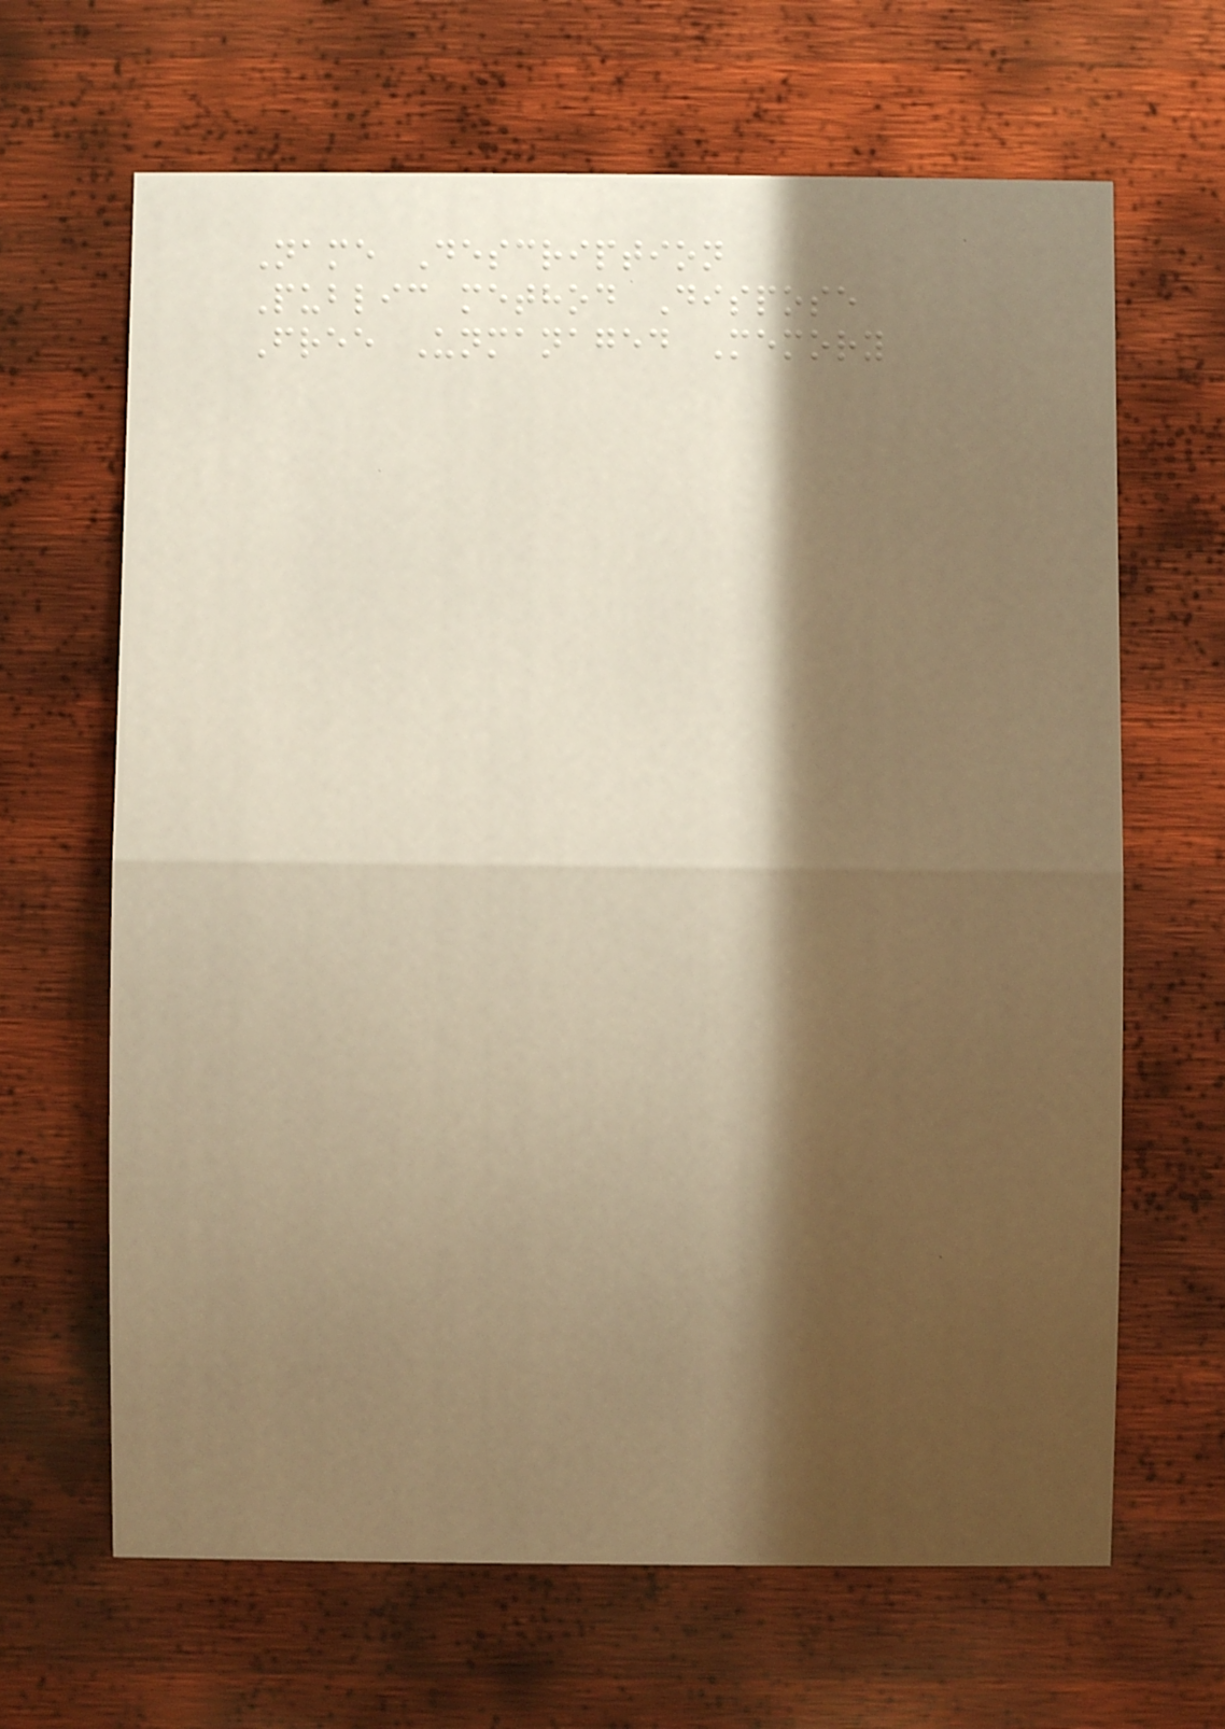Name Description
Public method Dispose
Free Unmanaged Memory
